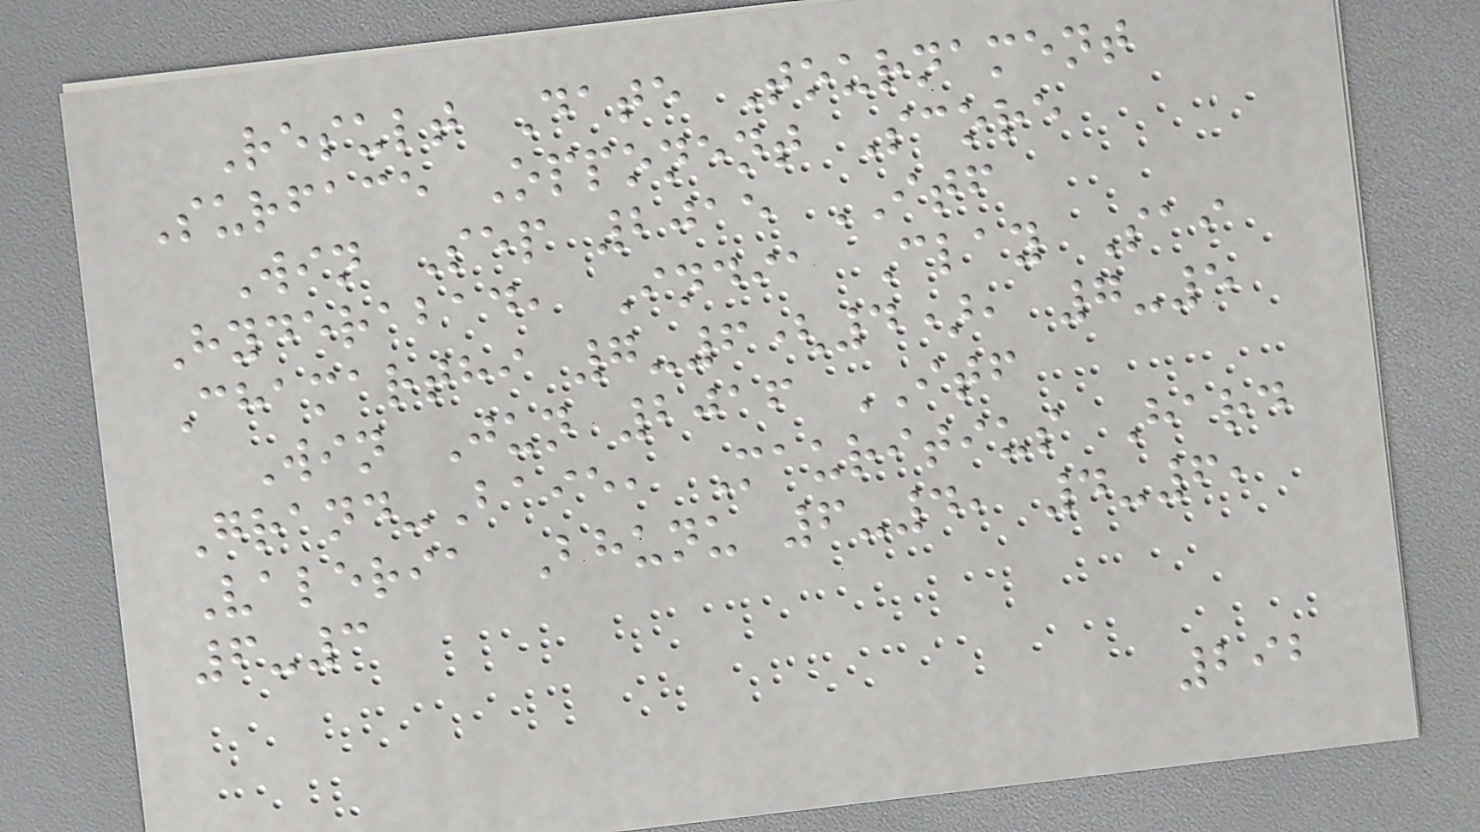Result Date Tournament
Surface Opponent Score
Win Sep 2015 ITF
Hyderabad, India Clay Sai
Chamarthi 7-6(4), 7-5
Win Jun 2016 ITF
Grand-Baie, Mauritius Hard
Valeria Bhunu 6-4, 4-6,
6-3
292
